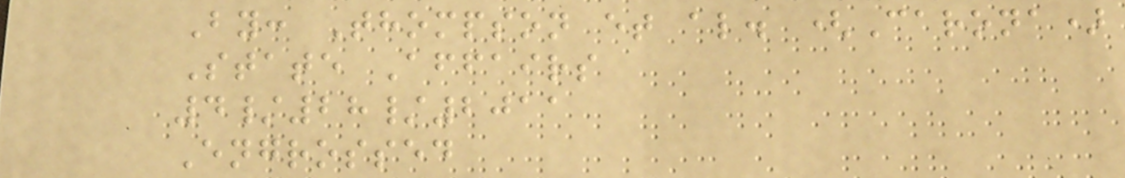By: Thompson et al. (Carona)
State Affairs
4/28/2011
Engrossed
